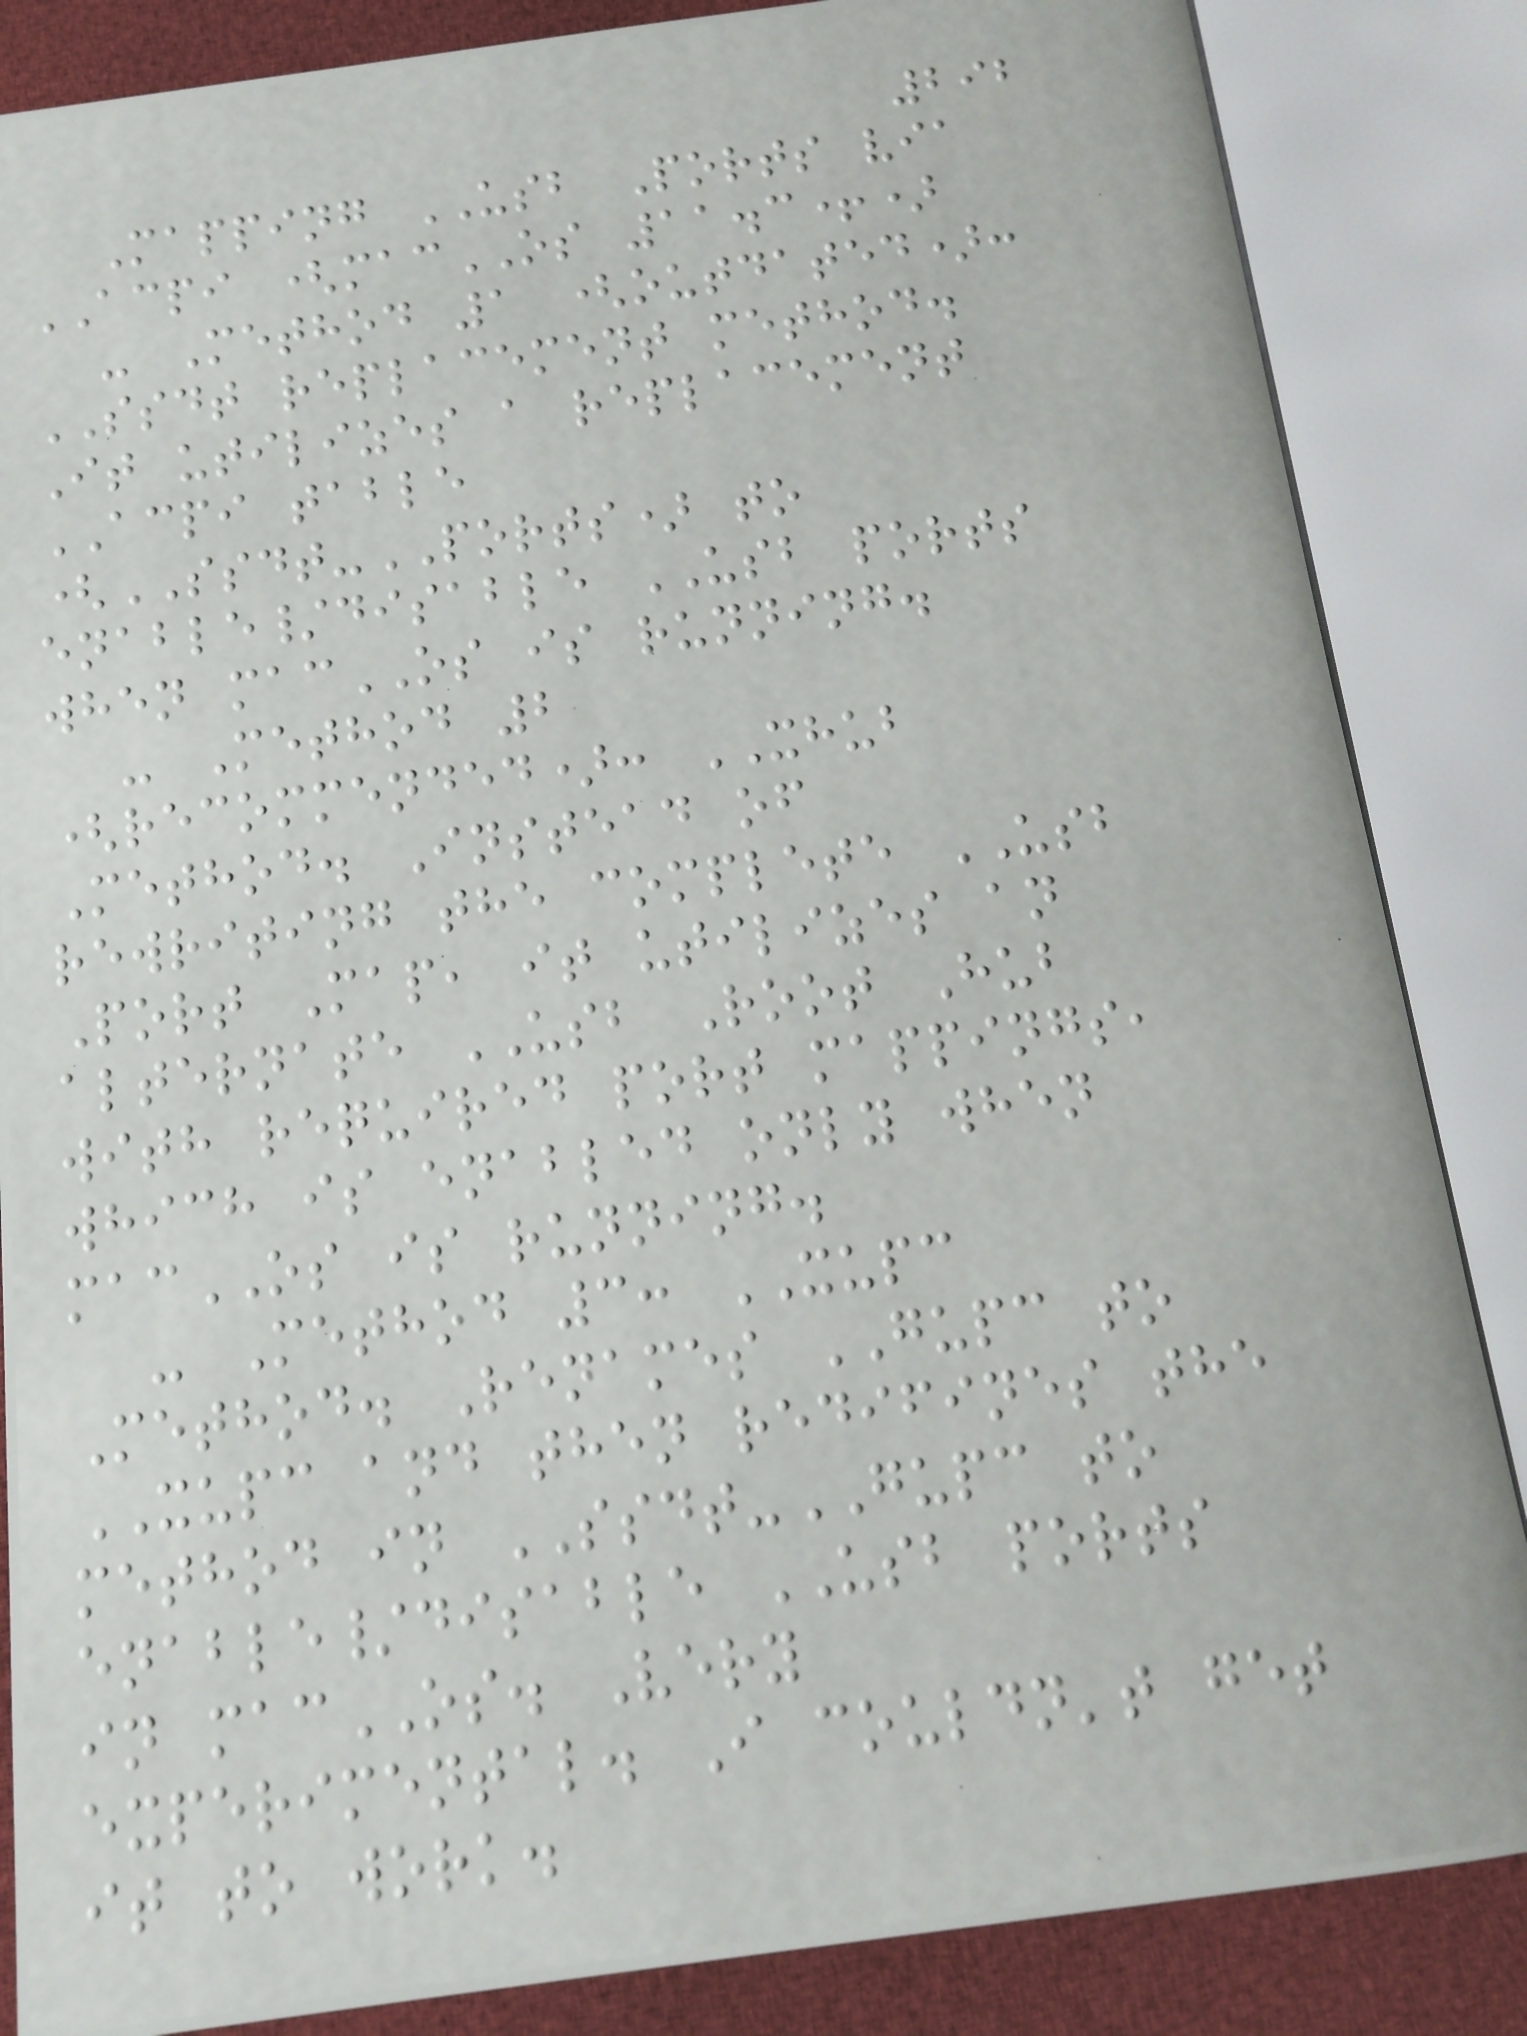292
Mapping USB Ports via
ACPI (macOS 11.3+)
- Method 1 (outdated):
SSDT replacement method.
It utilizes a replacement
ACPI table
(SSDT-PORTS) to
enable/disable USB ports
when macOS is running.
- Method 2
(recommended): XHUB
Method. Instead of
rewriting the complete USB
Port Map, it utilizes an
alternate USB Root Hub
with required port mappings,
which is enabled only when
macOS is running.
- Method 3: XUPC
Method. Renames GUPC to
XUPC and then redifines the
method in SSDT-GUPC to
enable/disable USB ports
in macOS. Very
experimental. I couldn't get
it to work.
